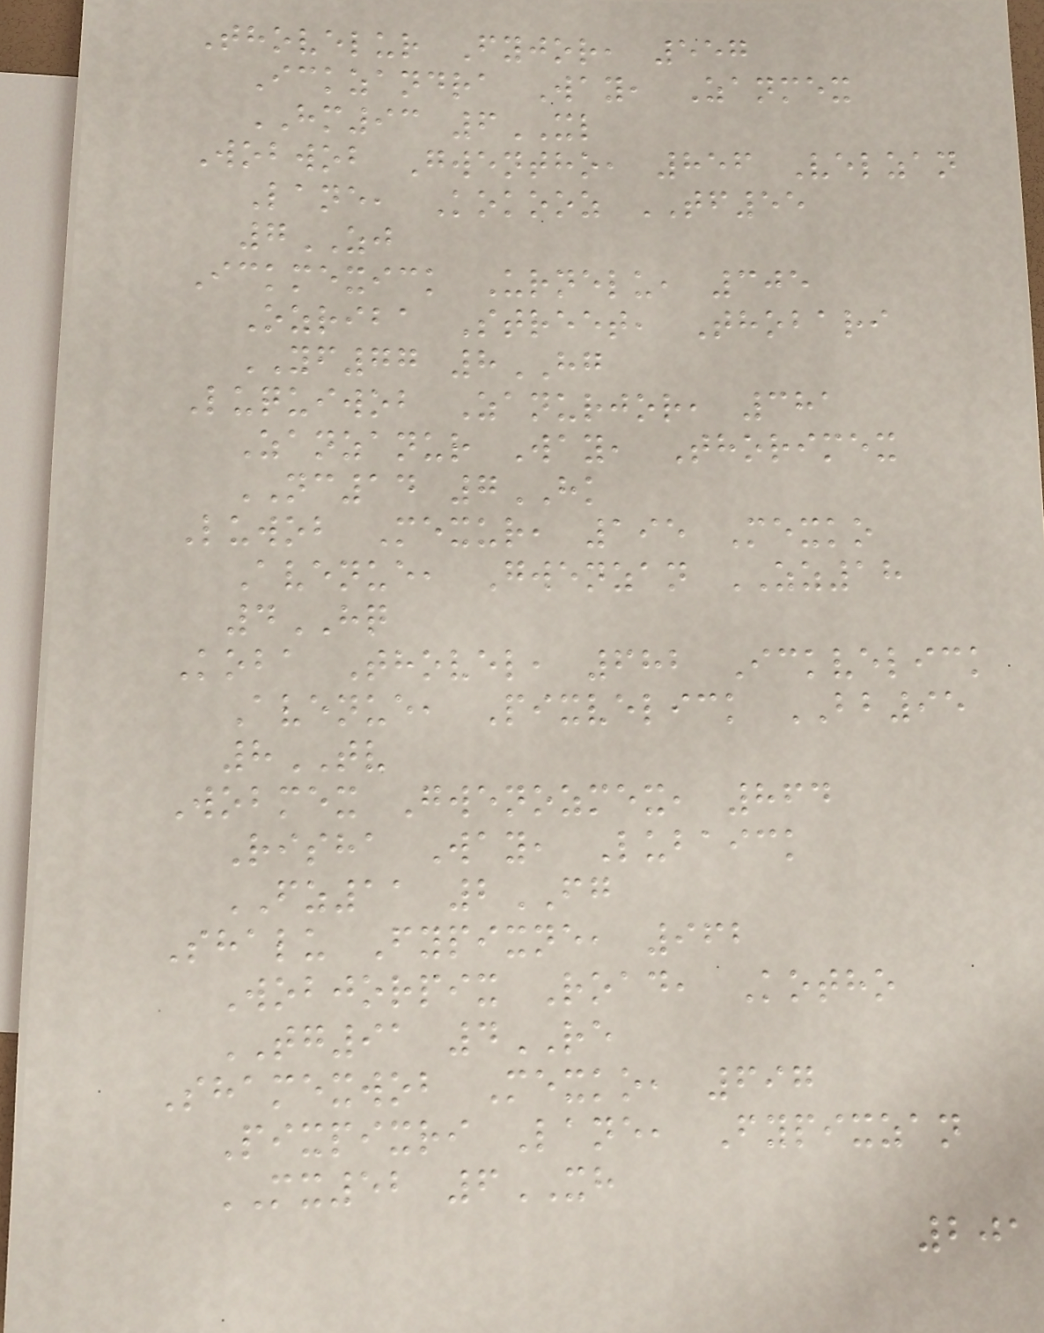Thovelur Fyjor, 557
Ickzandra Way, Zanmex
HM93 6XL
Wobwob Gwentho, 856 Velzan
Lane, Kokooz TF55
7ZJ
Ickmexick Urnelu, 305
Ozriba Street, Thobari
YF77 8HG
Luquiwob Zanurjor, 381
Zanzanur Way, Thorimex
NC14 7HK
Luwob Mexur, 195 Mexko
Avenue, Gwenzan ZZ18
4HQ
Koba Thovel, 682 Ickvelick
Avenue, Pixvelick BB95
8TV
Wobmex Gwenozmex, 864
Risha Way, Lubaick
FZ11 2FG
Shalu Fypixne, 962
Wobjorpix Road, Kotho
TG91 4RE
Shamexwob Mexko, 697
Pixpixri Lane, Fypixzan
MX52 6XH
201
